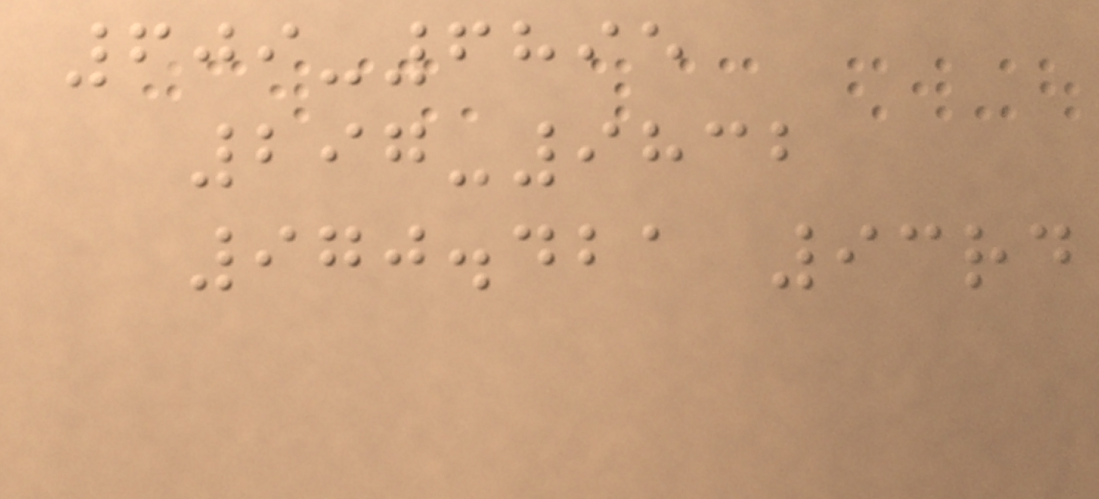609-6895
297-9832
970.421 93rd
